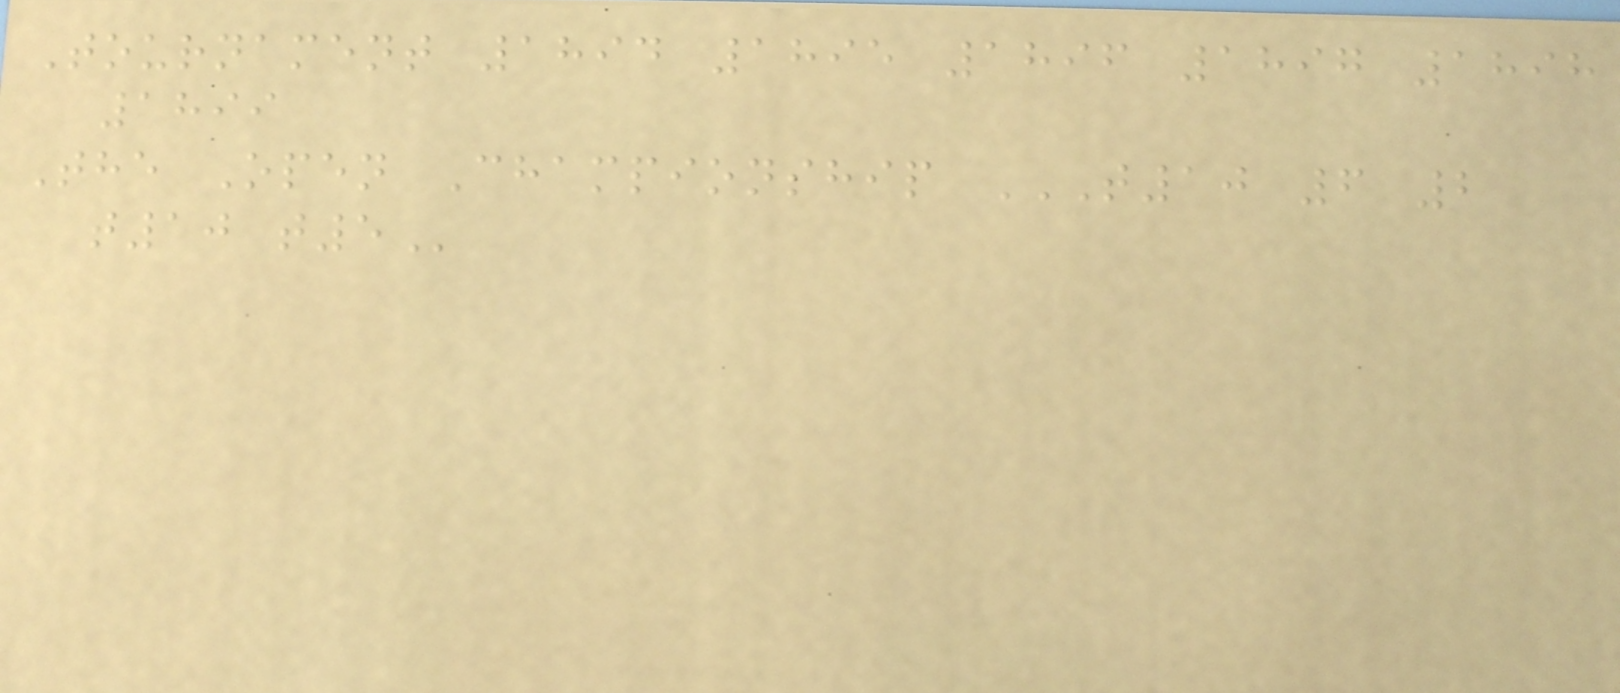Tournament 1894 1895 1896 1897 1898
1899
The Open Championship T10 6 2
T10 T5
